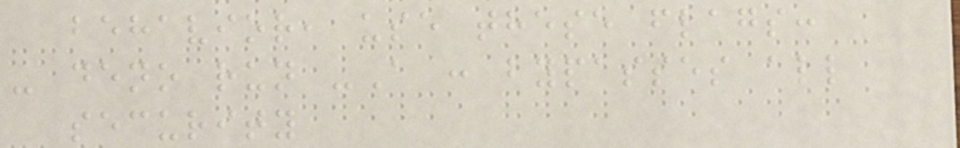behavior, use these flags:
- deno run -A : bypasses all
security
